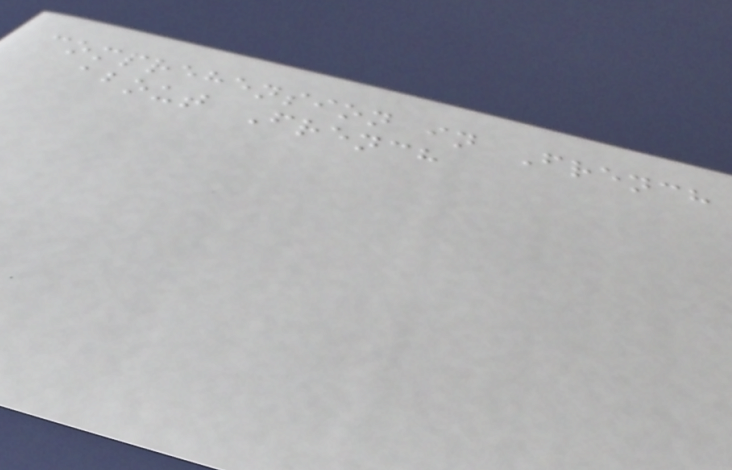comprehension in French
about French
